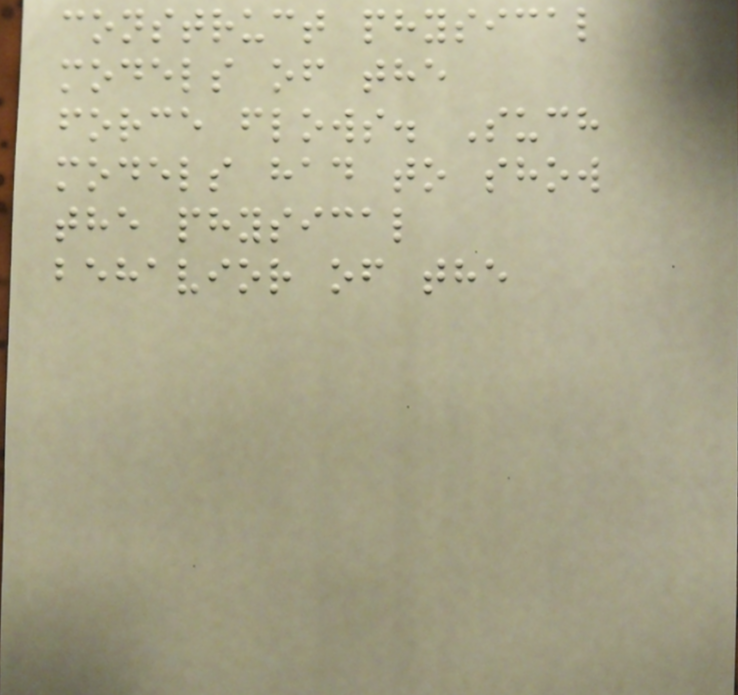construct physical
models of the
force flows. Such
models had to show
the physical
behavior of the
